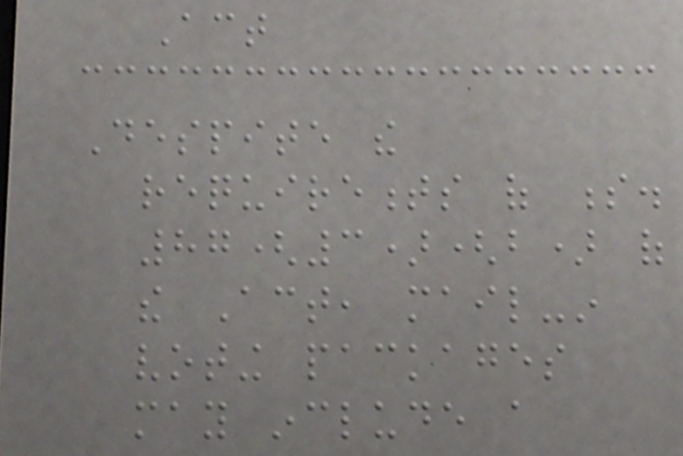Act
Despite the
requirements of s.
87(3)(b) of
the Act, mail-in
voting packages
may include a
